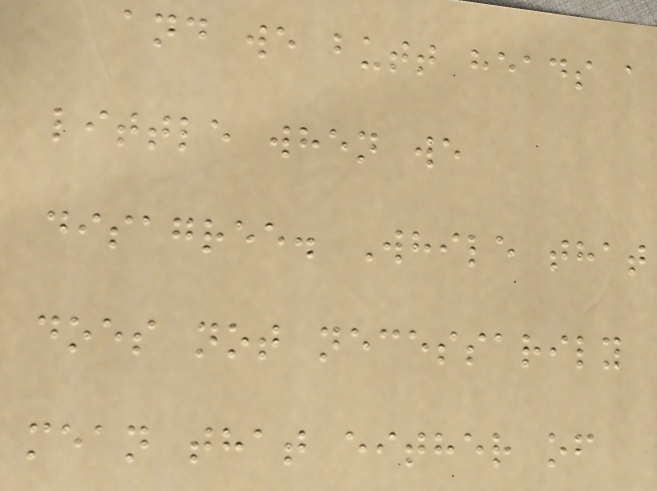and we butt heads a
little when we
disagree. While that
does not necessarily
mean that either of
